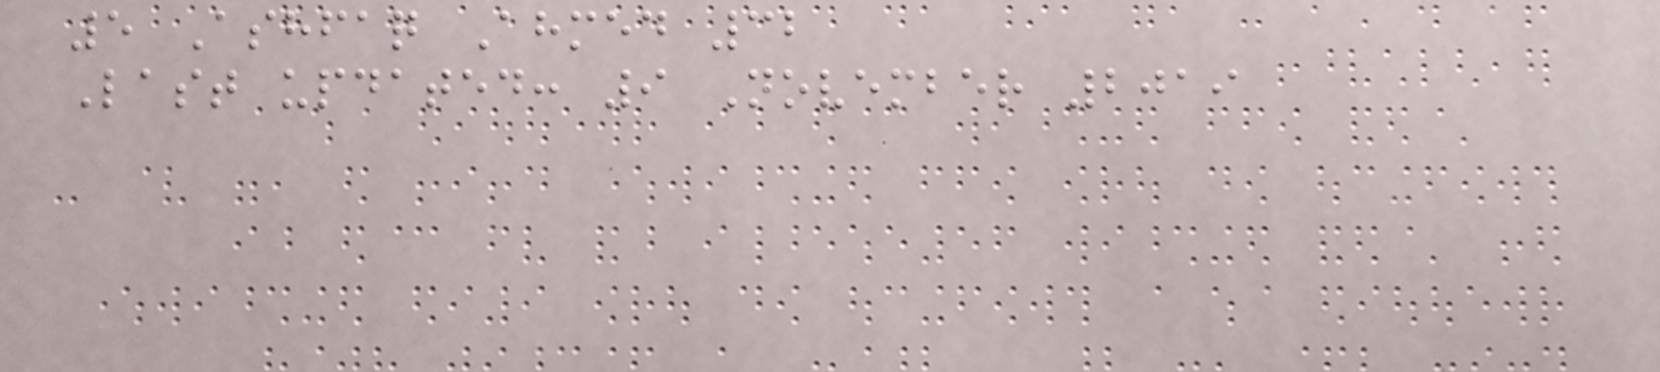5 Ashfaq Ahmed 32
Last updated: 9 November 2019
